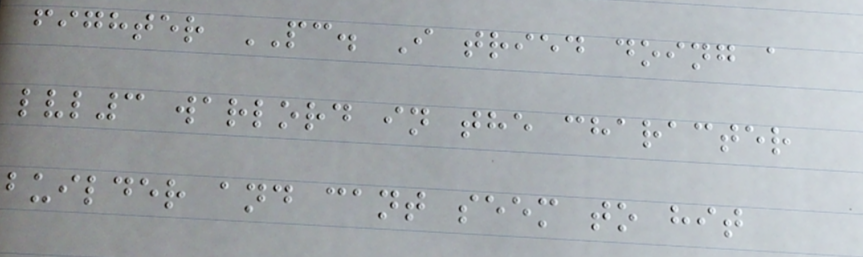fighter PC. I tried doing a
lvl3 warlord in the character
builder and cant seem to hit
